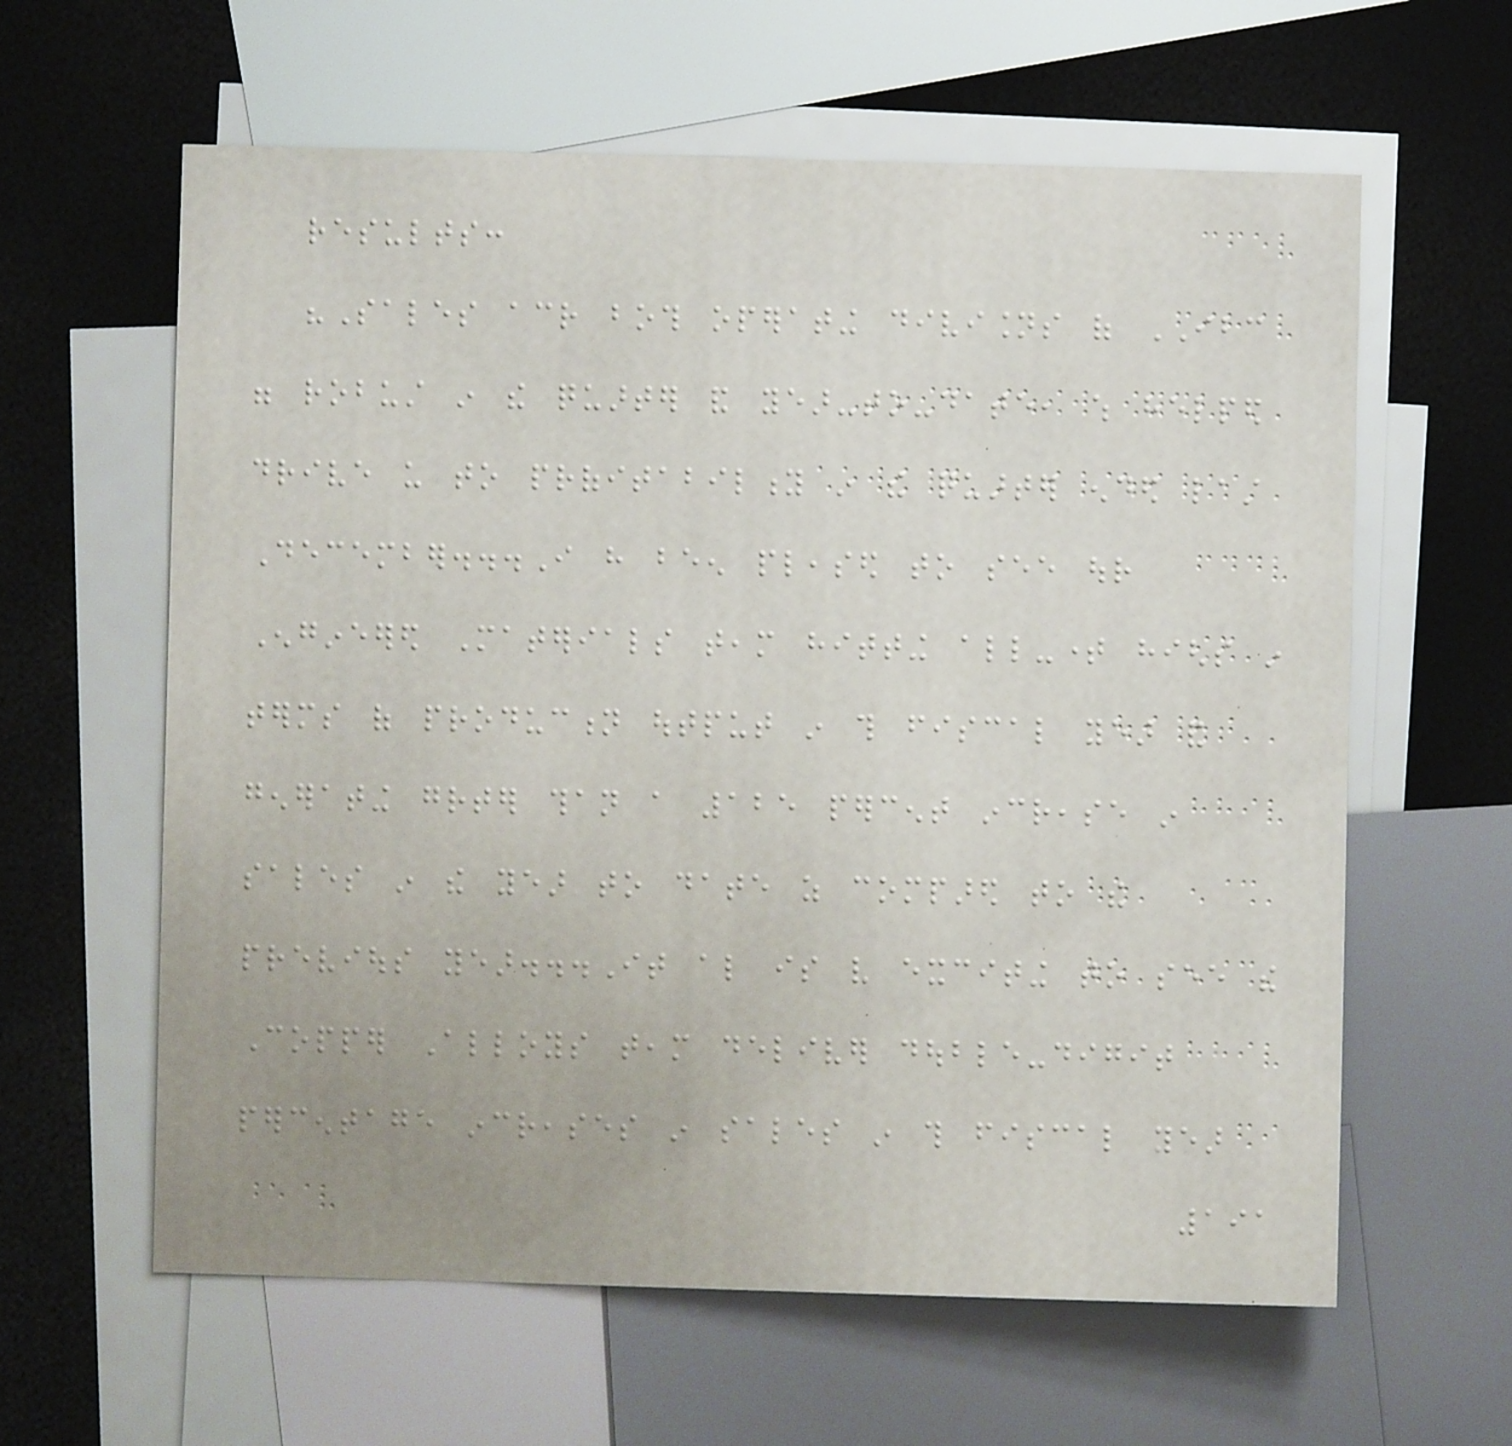results:
"Sales across both operating divisions of IBC
were robust in the quarter and year-to-date, which helped
drive us to profitability in the quarter ended last
December...I have been pleased to see our
Engineered Materials team hitting all-time highs in
terms of production output in this fiscal year and
generating greater than a 125 percent increase in
sales in the year to date as compared to the
previous year...It also is very exciting to see the
Copper Alloys team deliver double-digit
percentage increases in sales in this fiscal year
191
